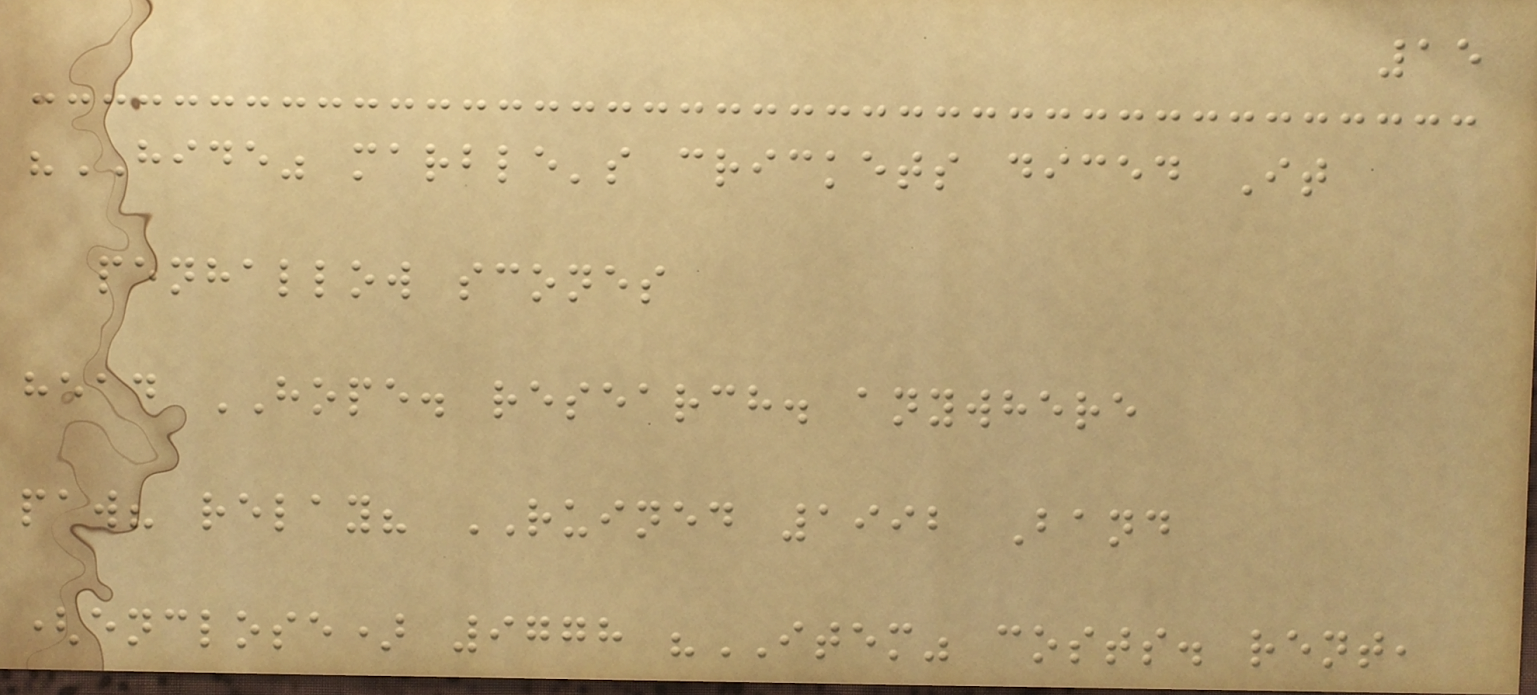15
"HIDE" marble's crickets diced It
penhallow scones
head HOPE. research. anywhere
paw? relay? RUINED 1992 Band
(enclose) 9778 "ITEM" costs. rent,
